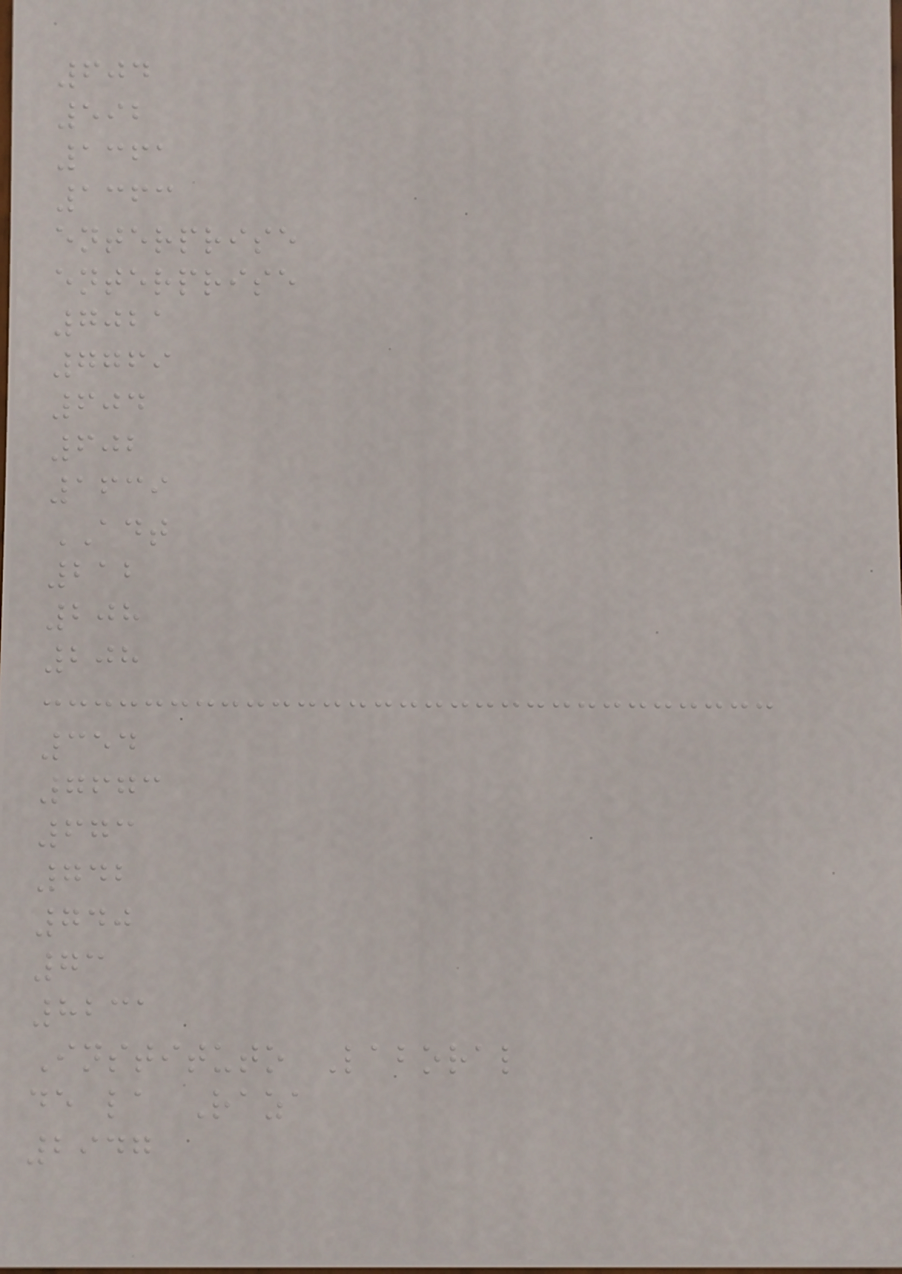604
592
1361
1363
enterprise
enterprise
7021
7769
604
602
1639
ADT
212
208
208
354
7673
673
742
740
73
8231
Instituto Laboral
de la Raza
2947
